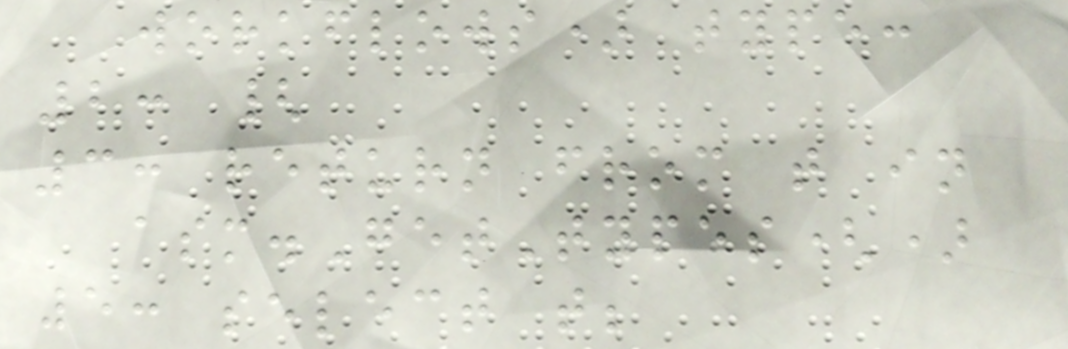workflows) type:
2: {
3: return from t in
asm.GetTypes()
5: select t;
